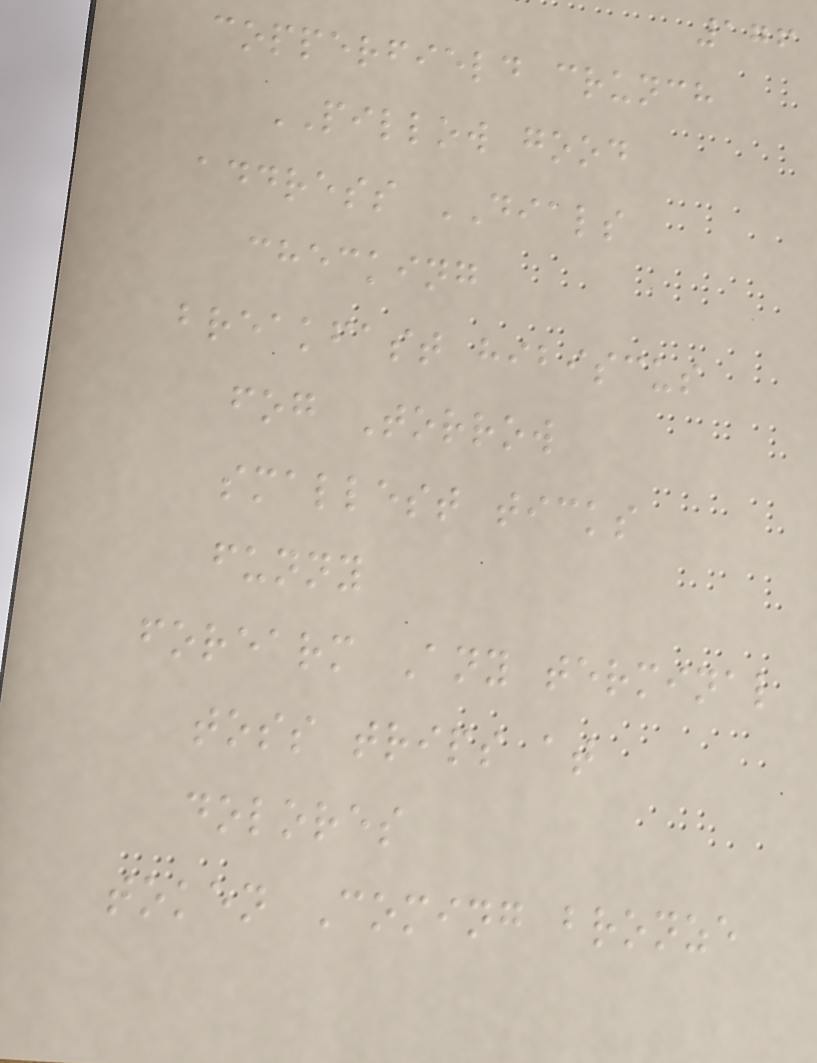176
copperfield crunch
PILLOW good
address DIALS
checking
breakfast hibiscus
fog Torrow
smallest ticks
funny
forearm Any terminal
toss trips at
dolores
token Coming bronze
